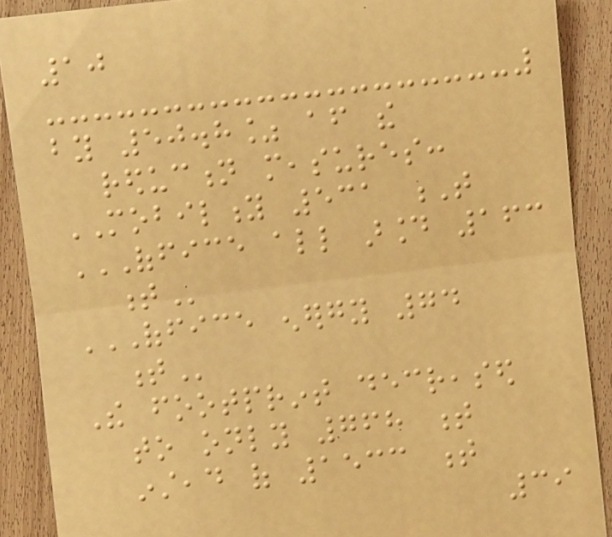10
by 50.8% after the
reduction measures:
MOBILITY 531 T
OFFICE ALL AROUND 163
T
OFFICE ENERGY 74
T
The footprint decreased
to only 768 t
instead of 1533 t
39
